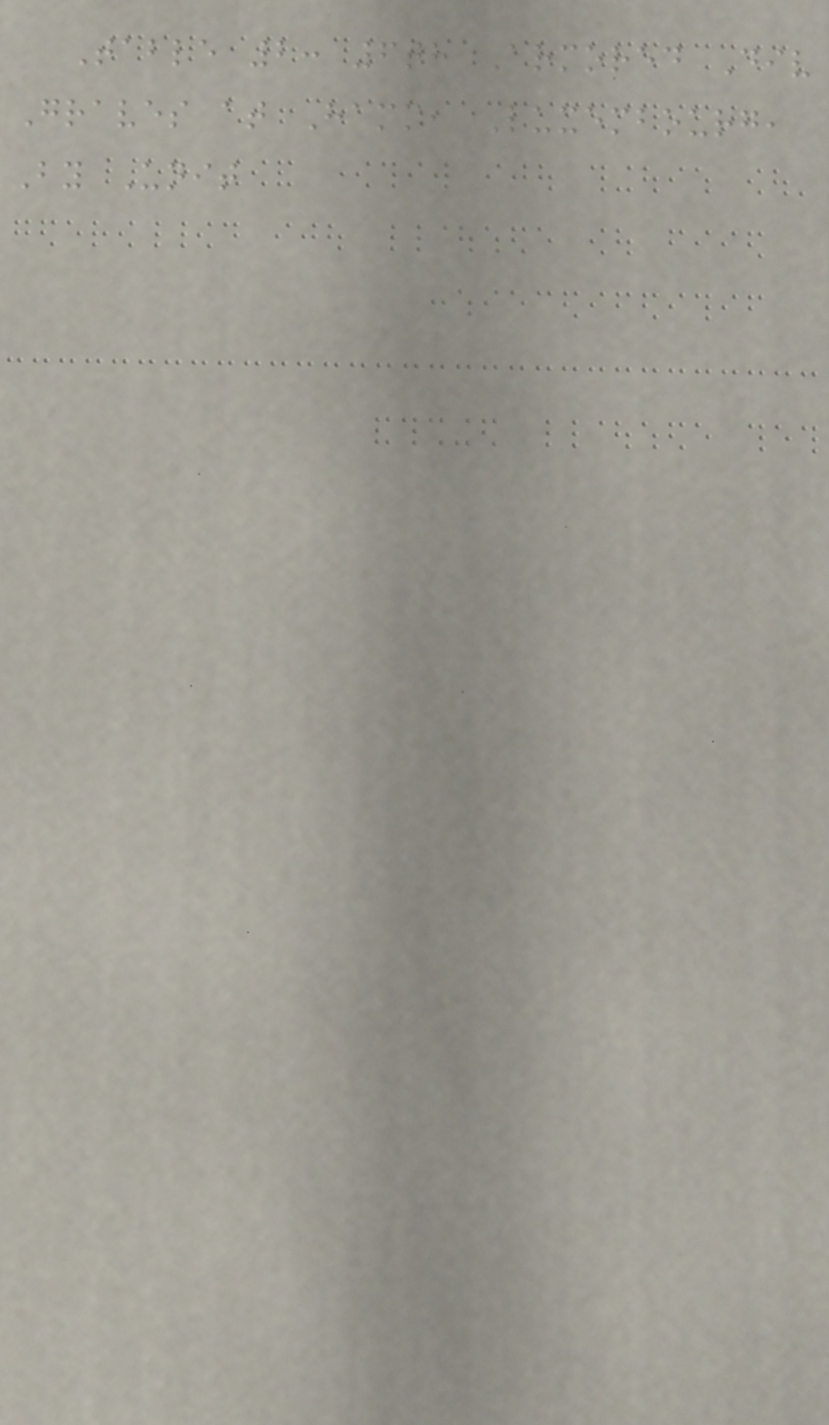Table 2: 6th Armored Div
Graves at Hamm, Luxembourg,
By Unit
